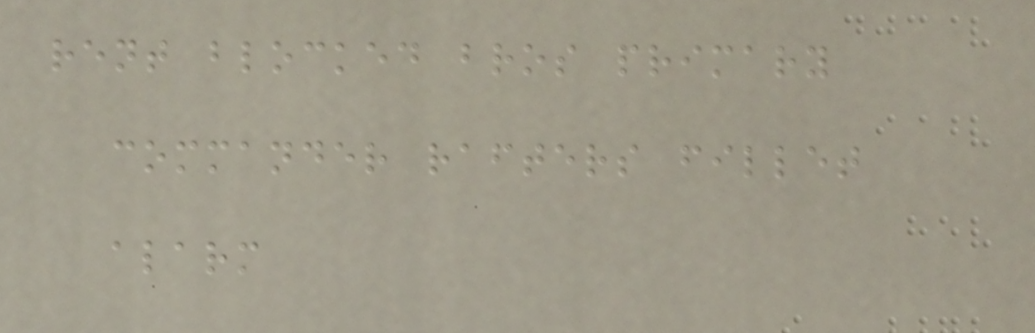rent blocked bros primary
commander rafters fillet
alarm
